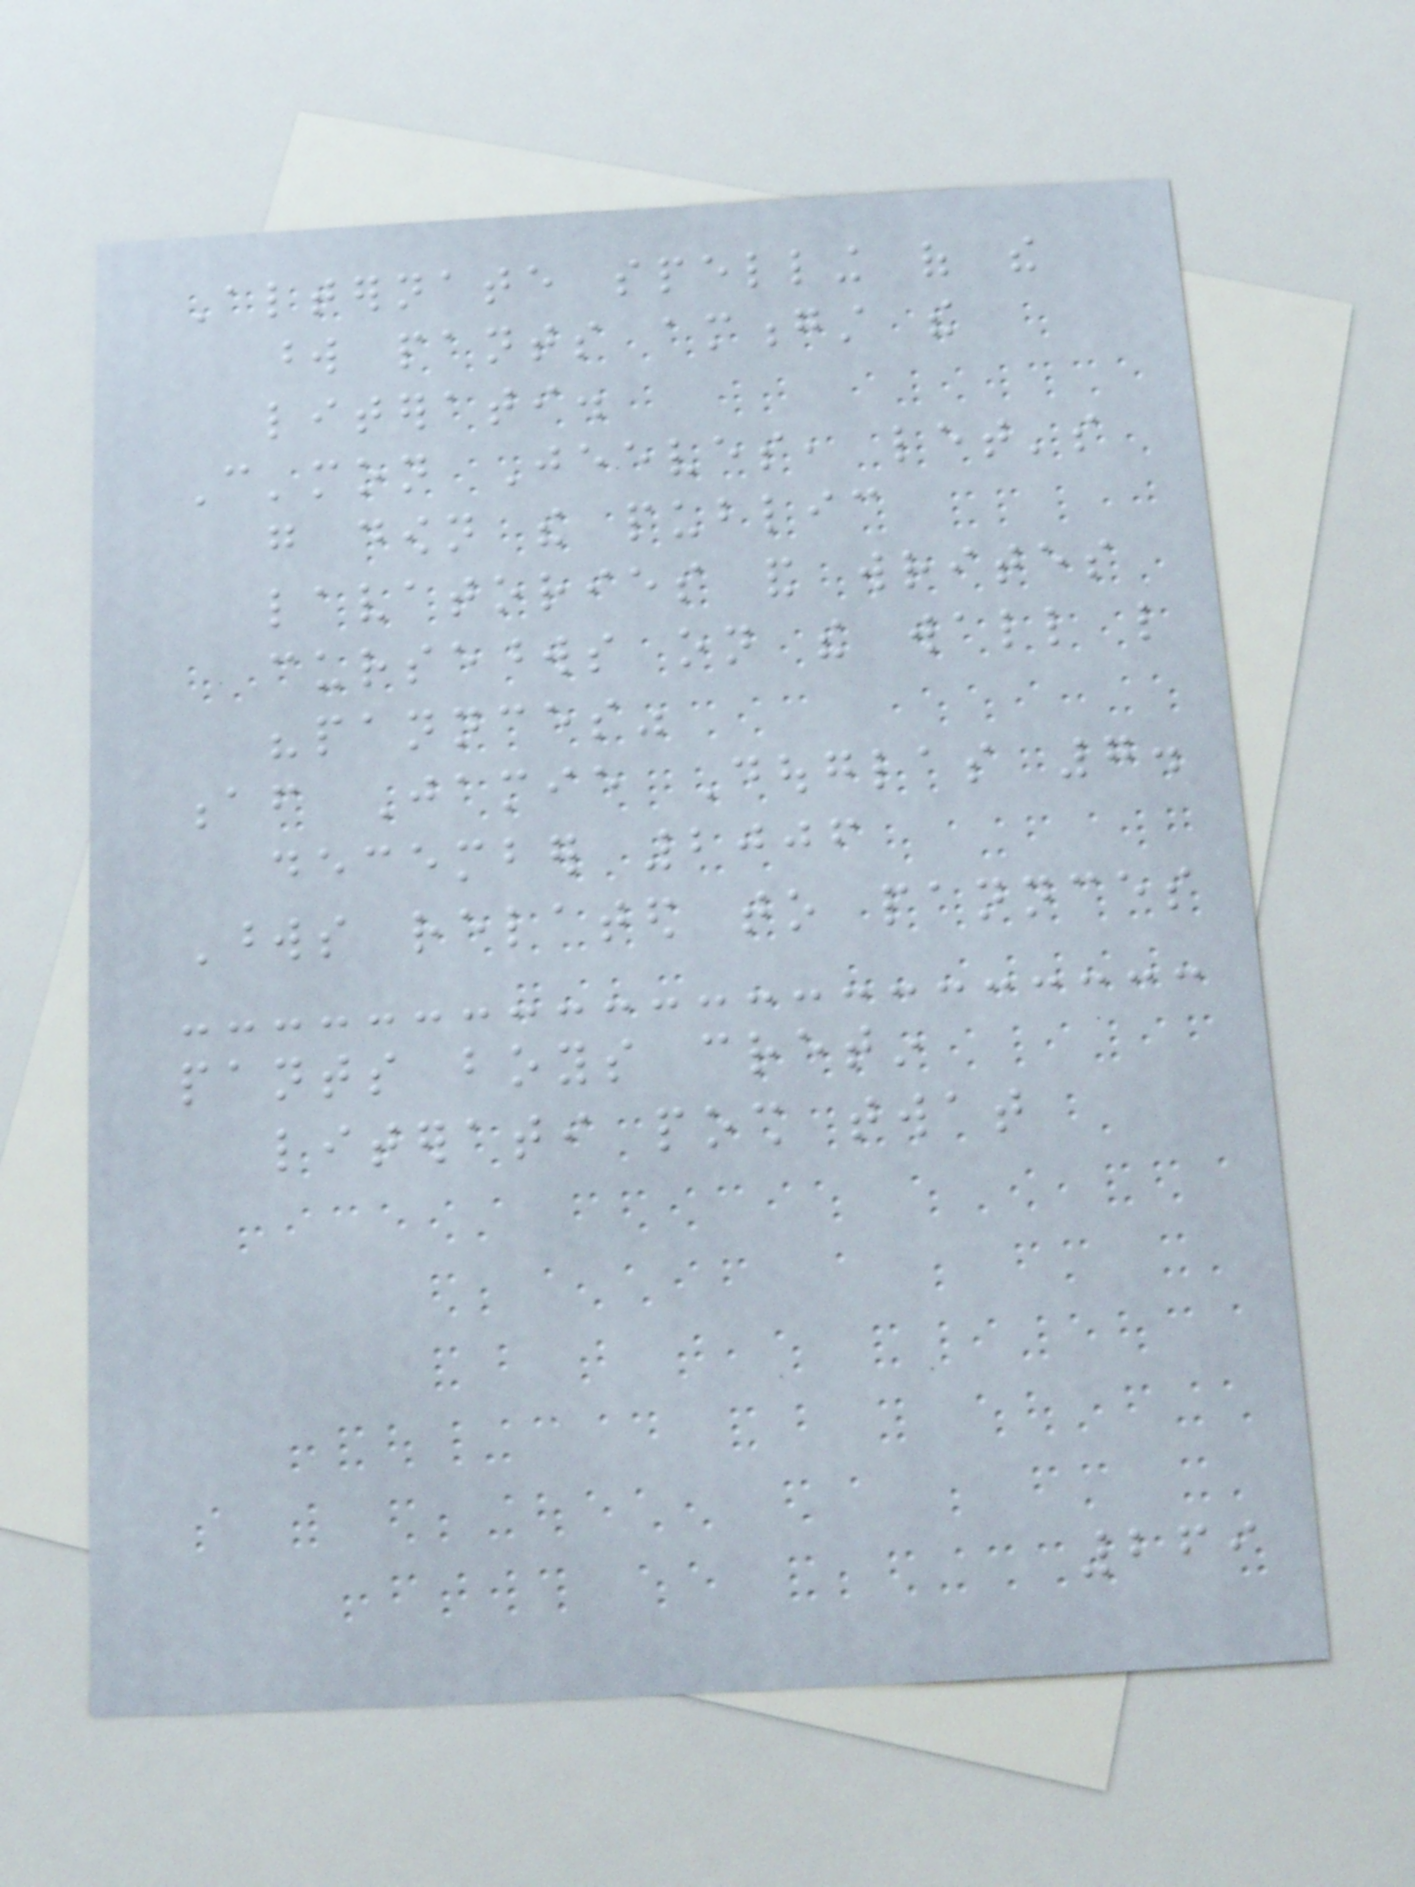Alternate spelling of the
word pants amongst the
literati.
C'mon Jeeves, let's
go down the public
lavatories and writes
cursewords on the wall like
"pannces"
af Jamie Douglas 7.
december 2006
Words related to pannces
pants boys cretin
literati posh twat
269
